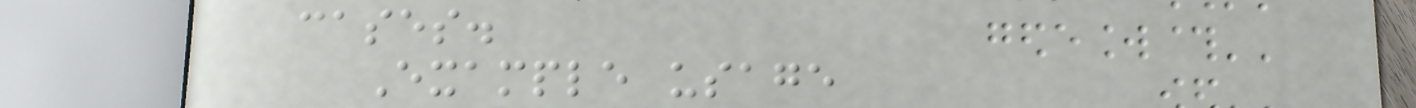cases.
Example usage
